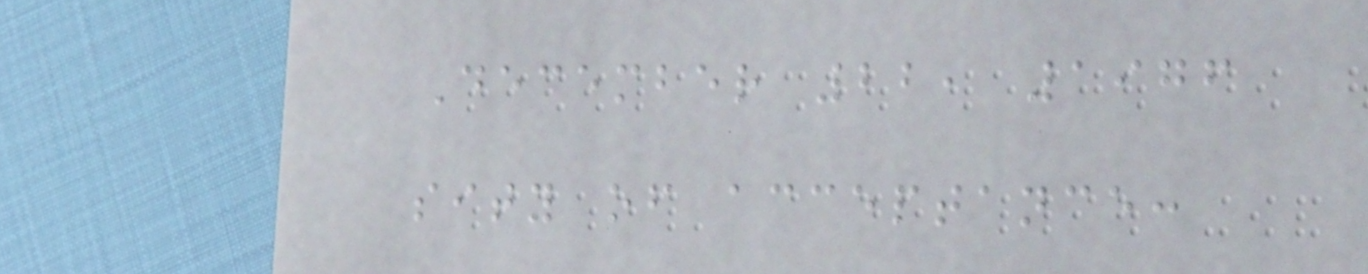December 22, 1976
sity of acceptance:
